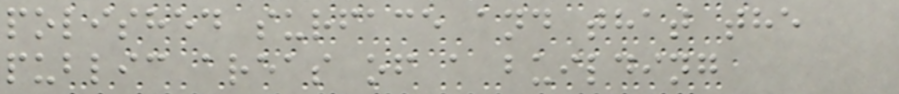polished surface and that the
public areas of a building
